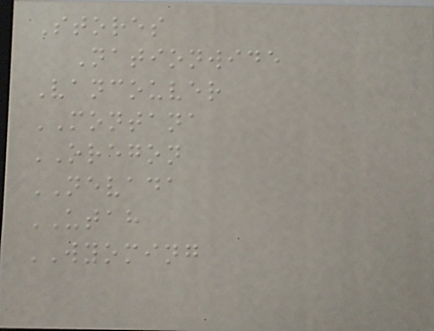Stores
Nationwide
Vancouver
MONTANA
OREGON
NEVADA
UTAH
WYOMING
